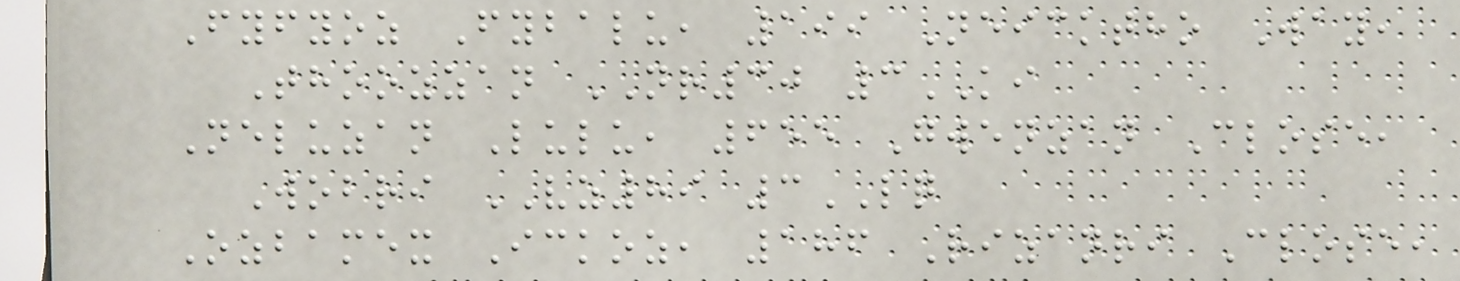Fyfyoz Fybalu, 199 Neicktho Way,
Thoozzan NR30 3KI
Neluzan Lulu, 655 Gwenzan Close,
Wobri VZ89 3LQ
Ozbamex Ickoz, 186 Rizanri Close,
